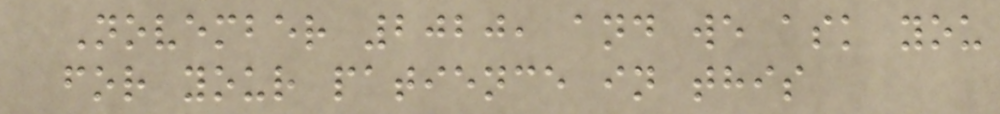November 2020, and we ask you
for your patience in this
